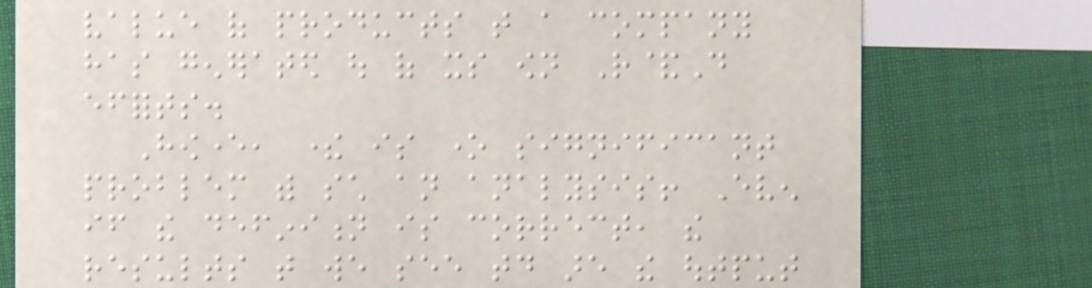value of products that a company
has generated out of its own R&D
efforts.
However, there is one significant
problem with such an analysis! Even
if the definition is correct, the
results that we see today are the output
